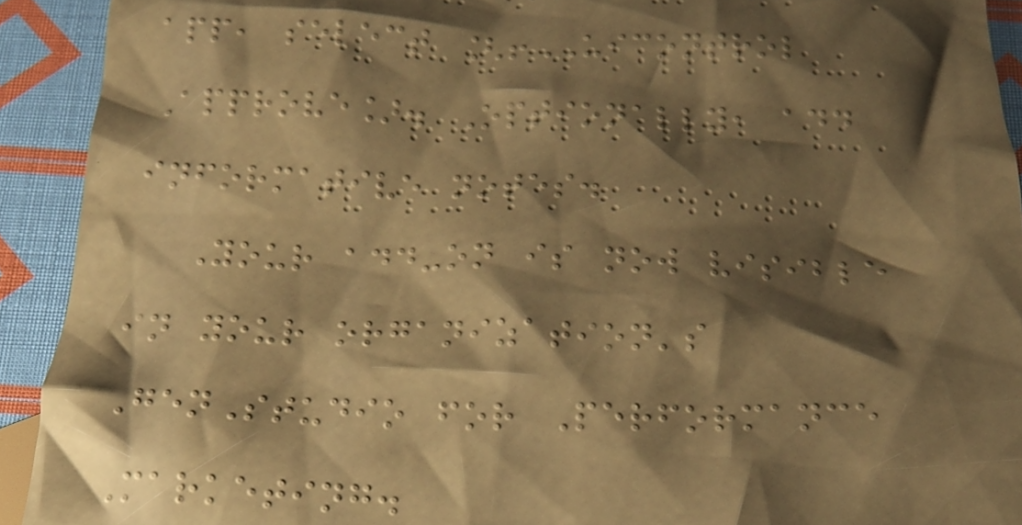app, select [!UICONTROL
Approve]. Optionally, add
informative notes.
Your add-on is now visible
in your organization's
GenStudio for Performance
Marketing.
